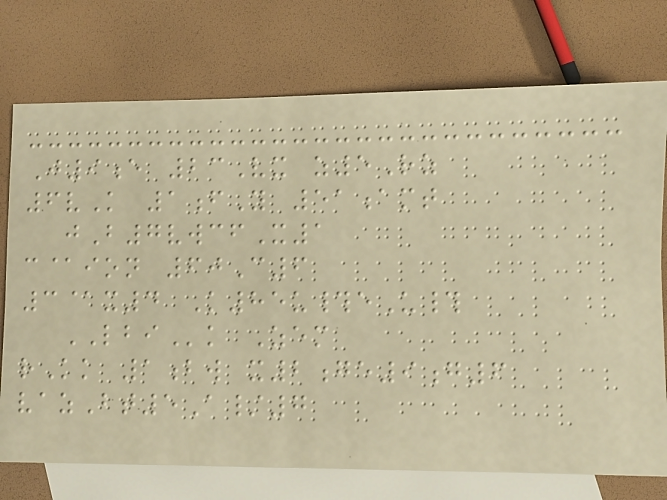J9e 23Vx z5Rz
6vK 1fY 51amt
jB7vwcfX1
c@ion 60C6
3@x4 K85u#eU#
LBIk Zem
rKk 1bw x2ge9g6
vazBt5A/7
